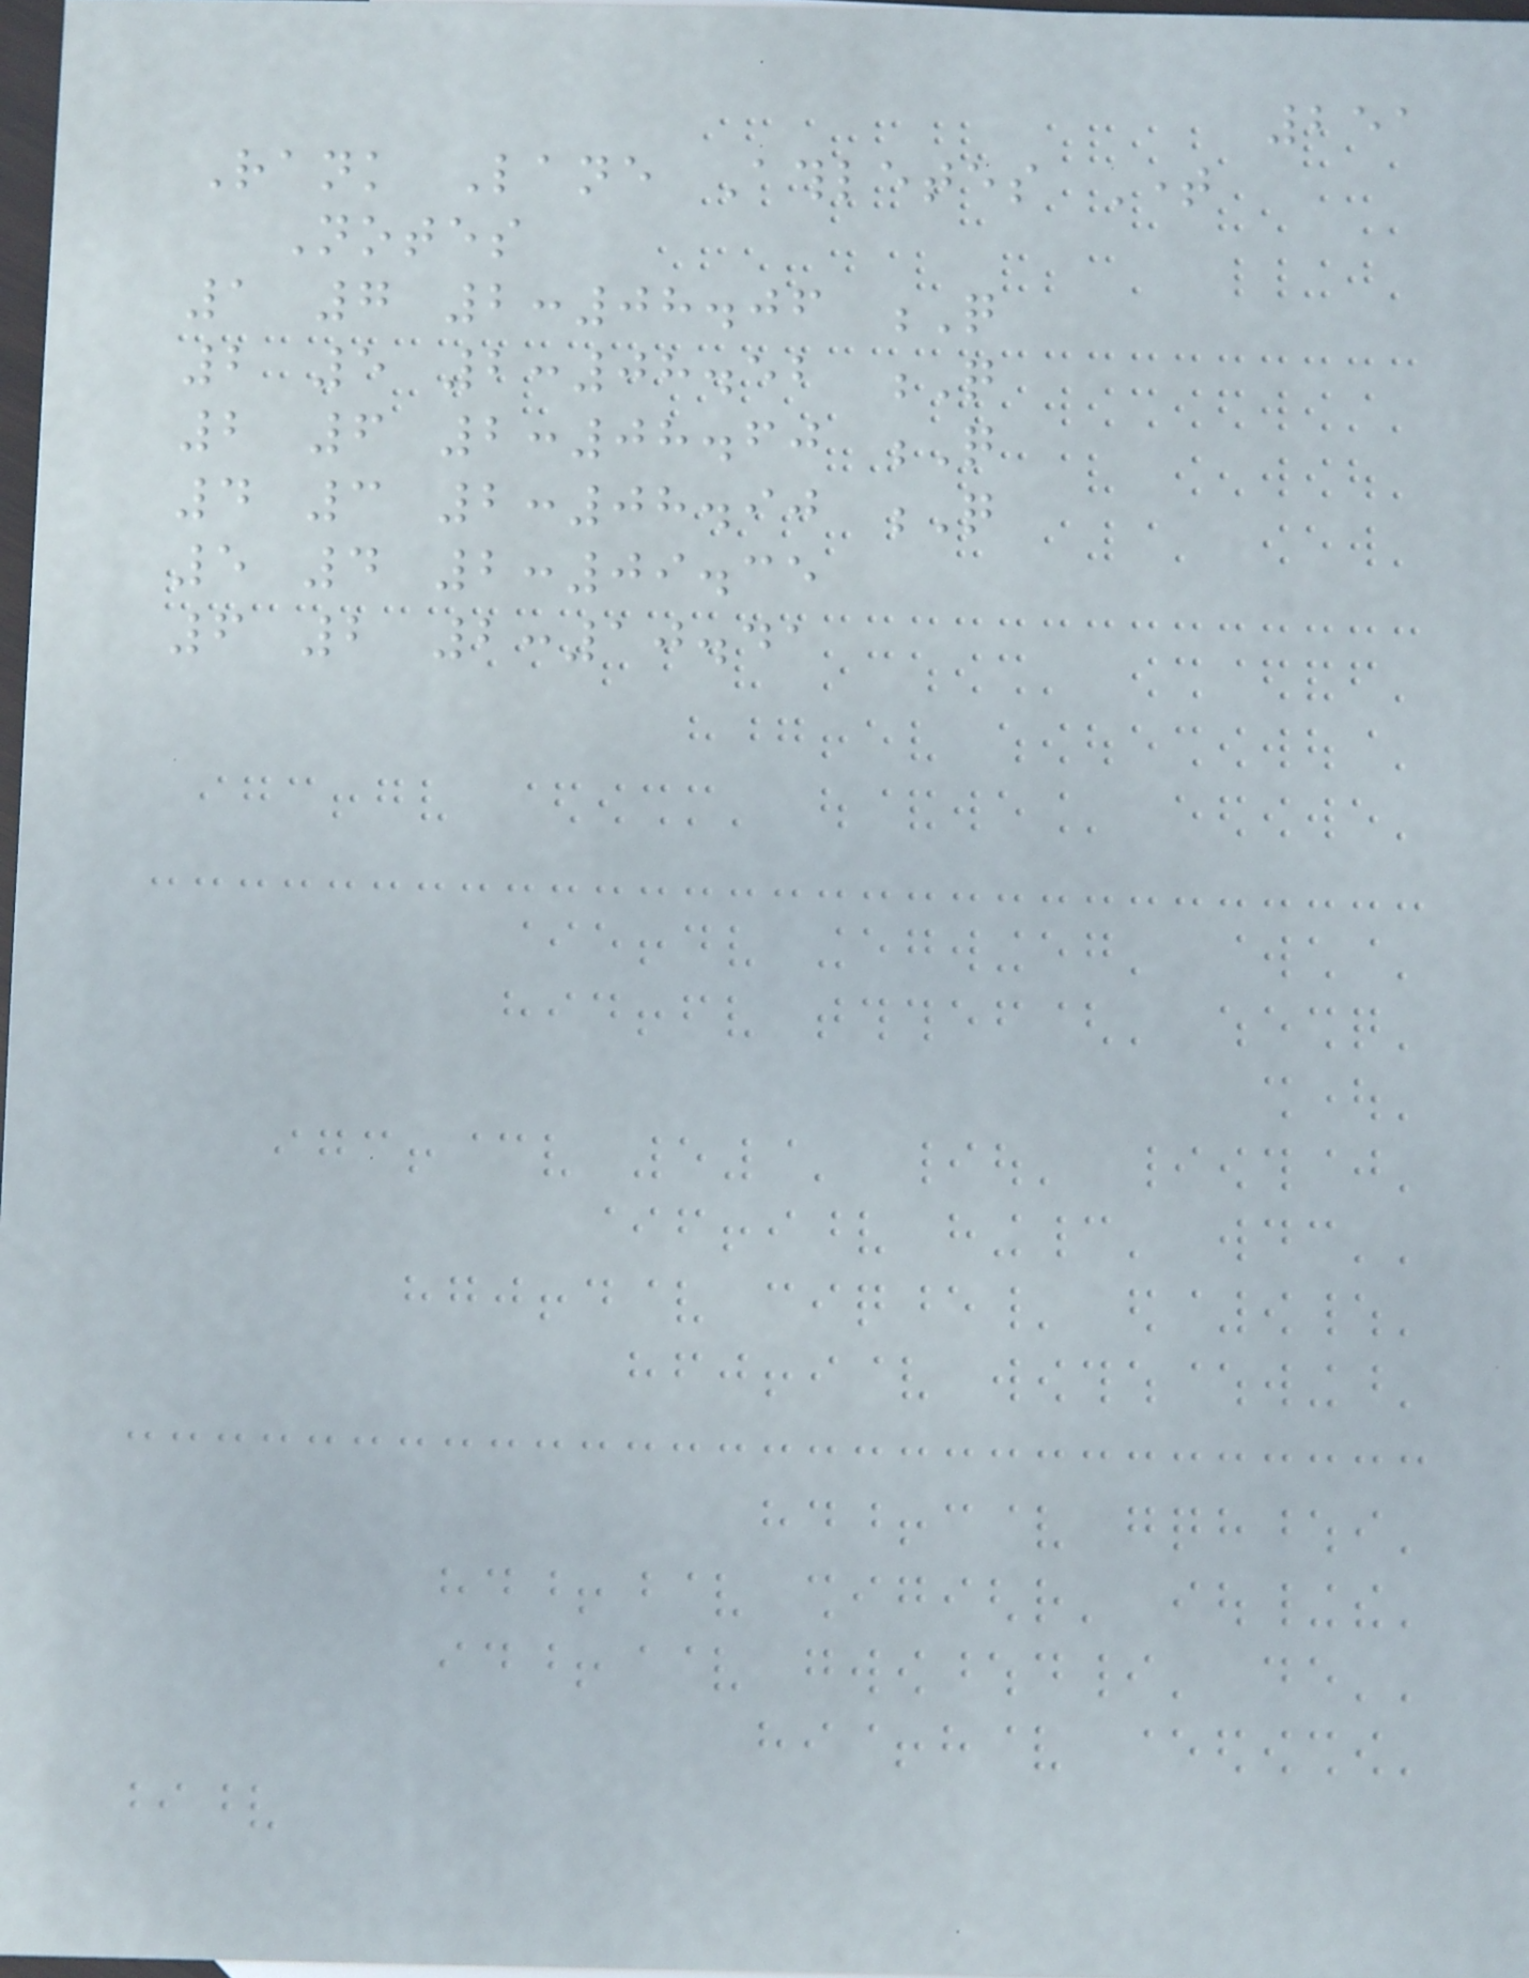251
Rank Lane Athletes Time
Notes
1 7 2:08.06 Q
2 5 2:08.52 Q
2 6 2:08.60 Q
4 3 2:08.90 Q
5 4 2:09.35
6 2 2:10.41
